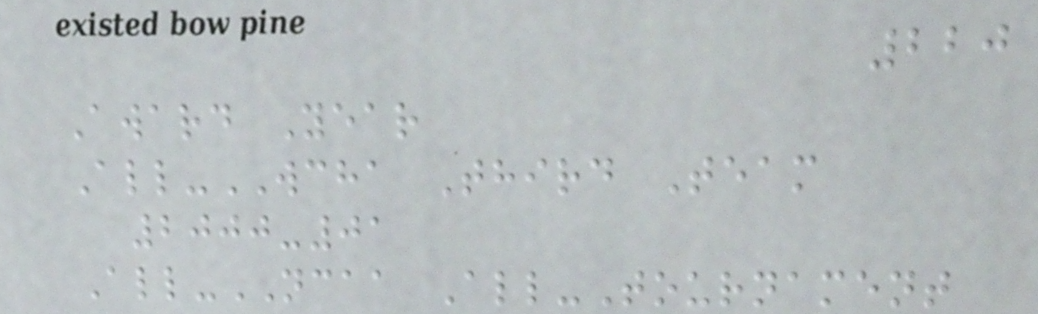220
Award Year
All-WCHA Third Team
2000-01
All-NCAA All-Tournament
